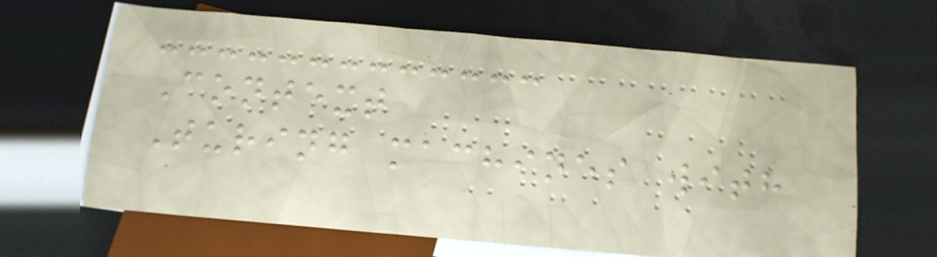Context
Turing machines with
